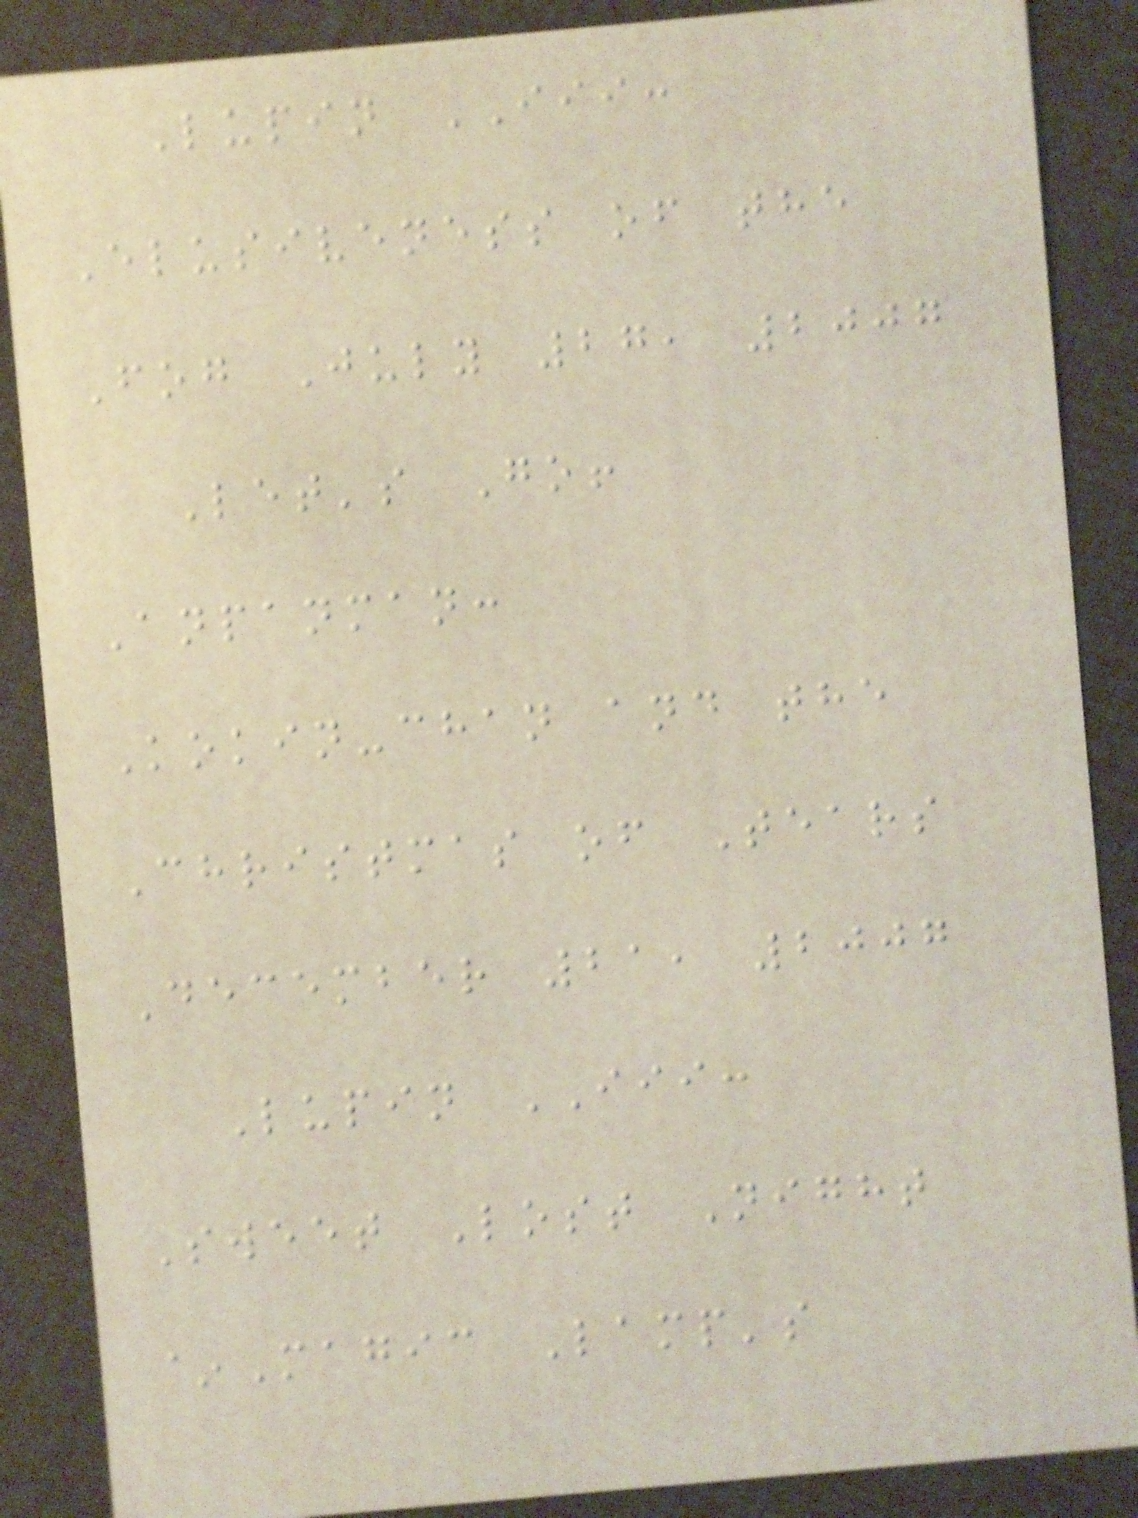Lupin III:
Elusiveness of the
Fog July 27, 2007
Let's Go!
Anpanman:
Kokin-chan and the
Christmas of Tears
December 21, 2007
Lupin III:
Sweet Lost Night
~Magic Lamp's
